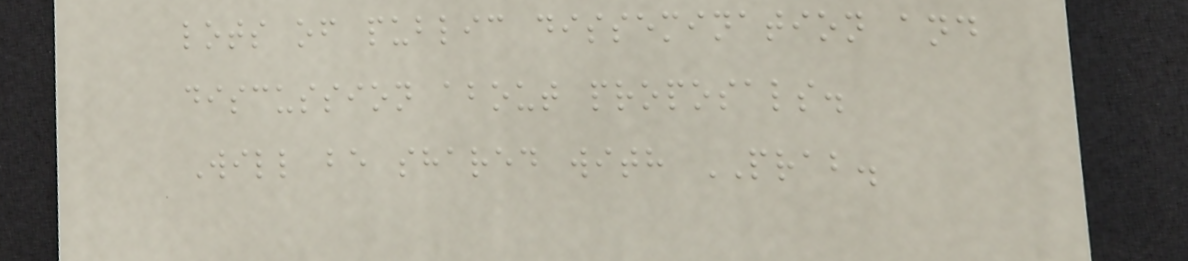lots of public dissemination and
discussion about proposals.
Will be shared with PRAB.
